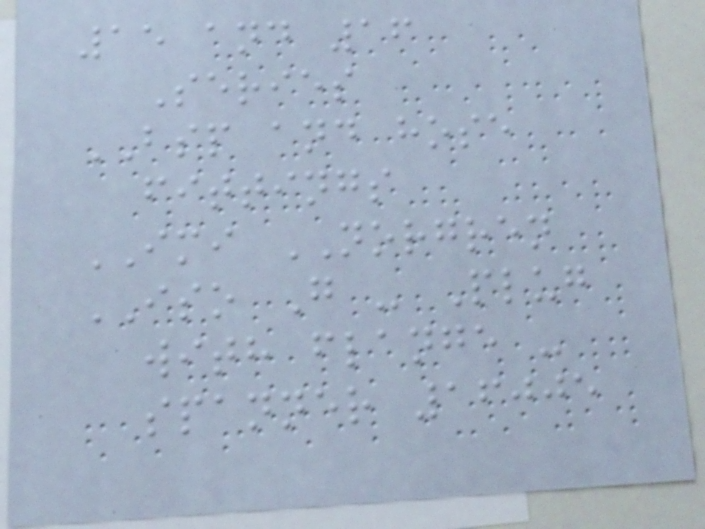15 and 16
Series
BSP and hose
fittings
IMI NORGREN
ISO G - Plug
with flange -
spanner 16005
